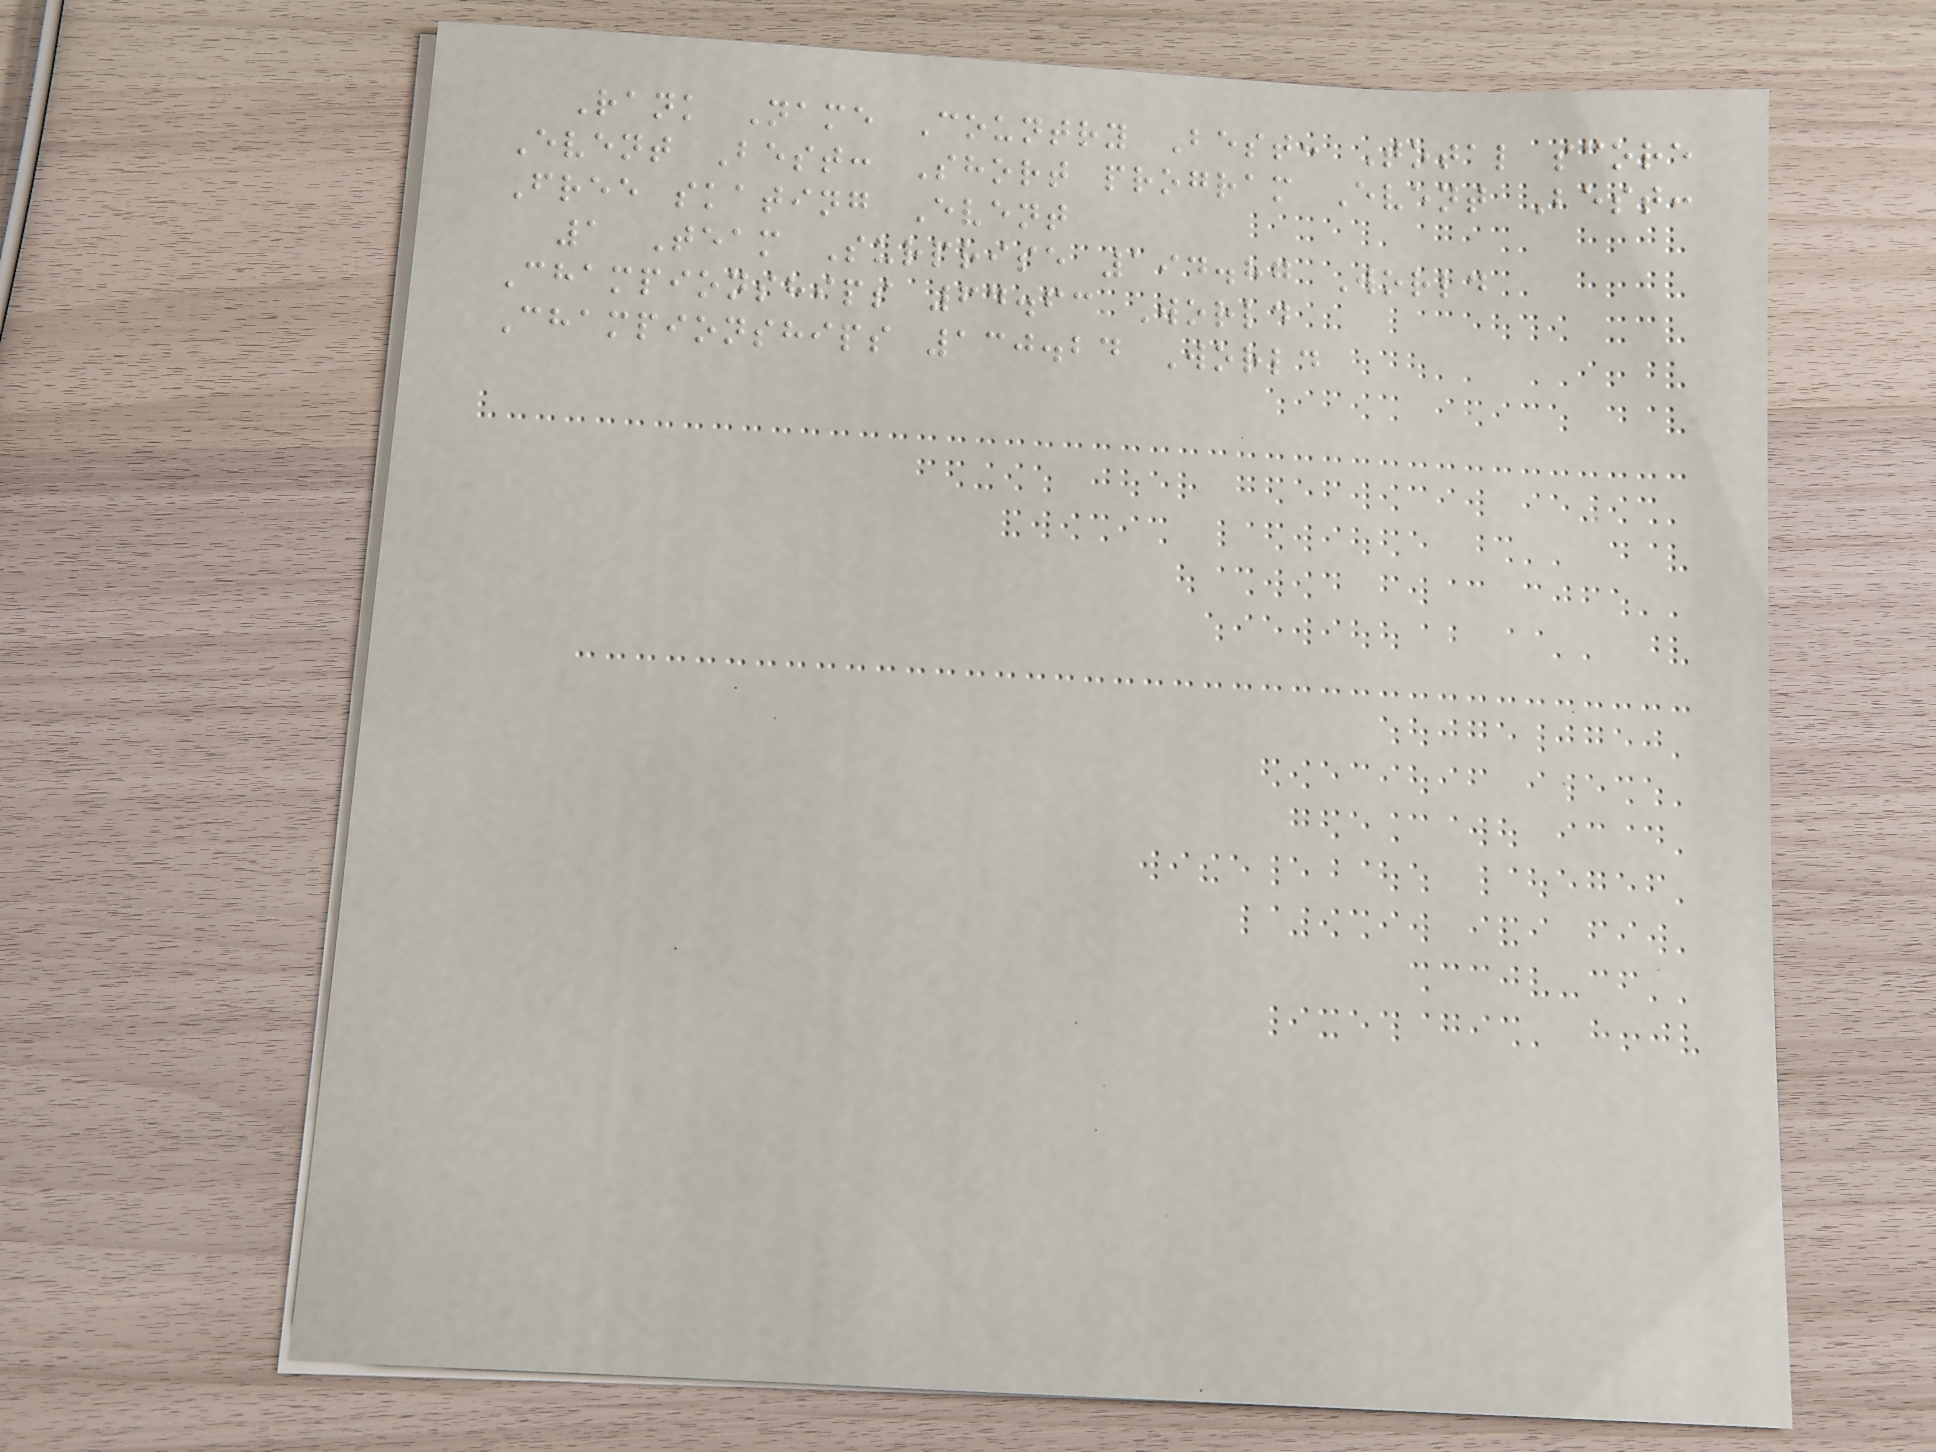Rank Name Country Best: Total score
Event Best: Short program Event Best:
Free skating Event
1 Team Surprise 194.87 World
Championships 64.63 World
Championships 130.24 World
